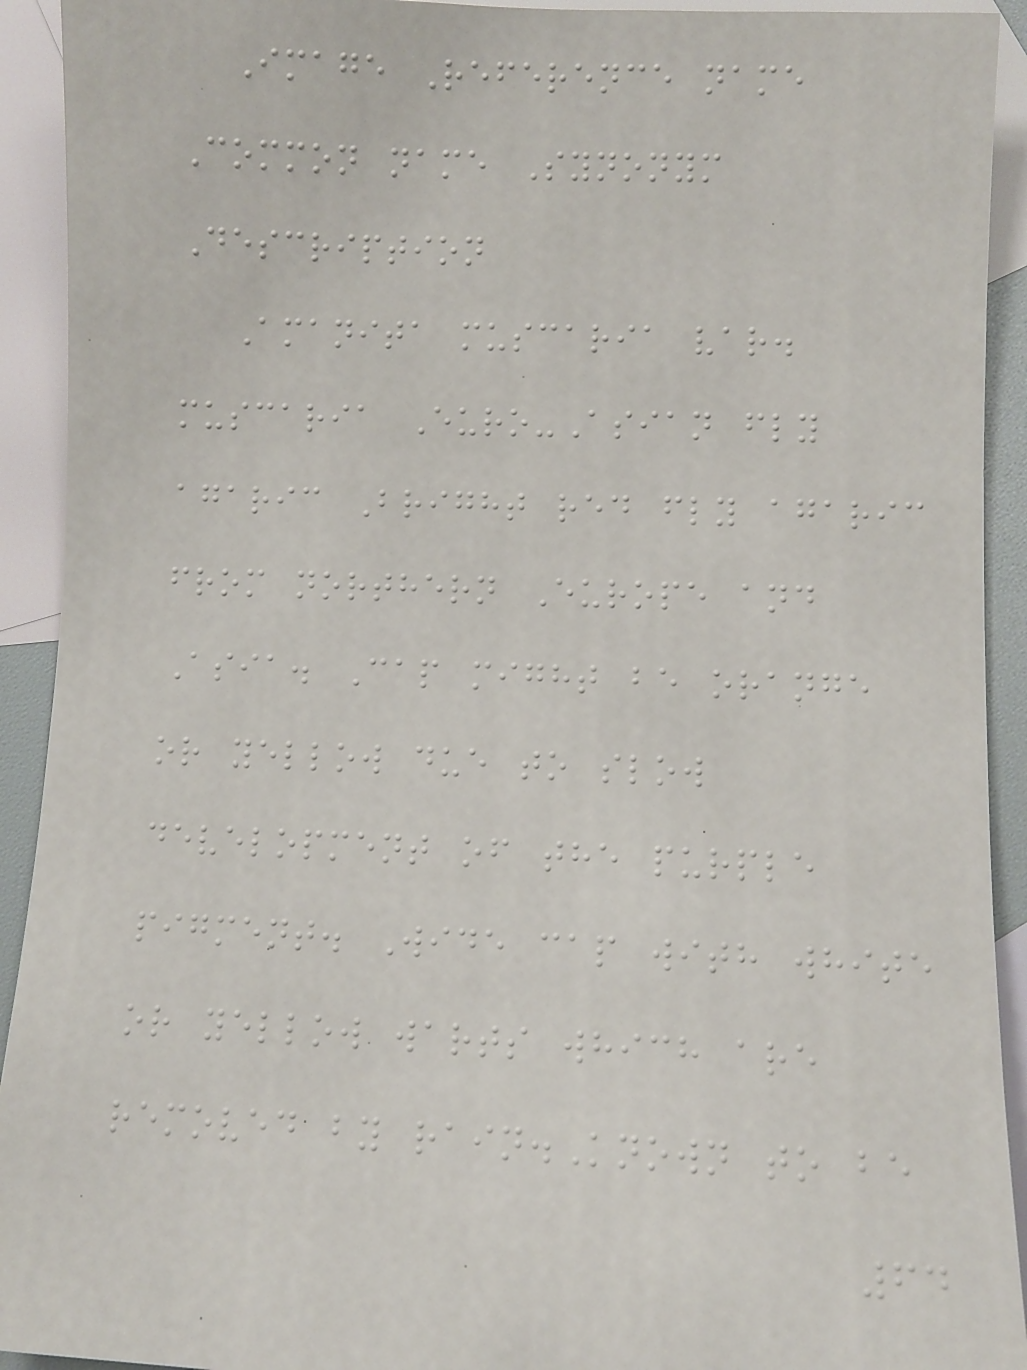Image Reference name
Common name Synonym
Description
Amanita muscaria var.
muscaria Euro-Asian fly
agaric Bright red fly agaric
from northern Europe and
Asia. Cap might be orange
or yellow due to slow
development of the purple
pigment. Wide cap with white
or yellow warts which are
removed by rain.Known to be
64
